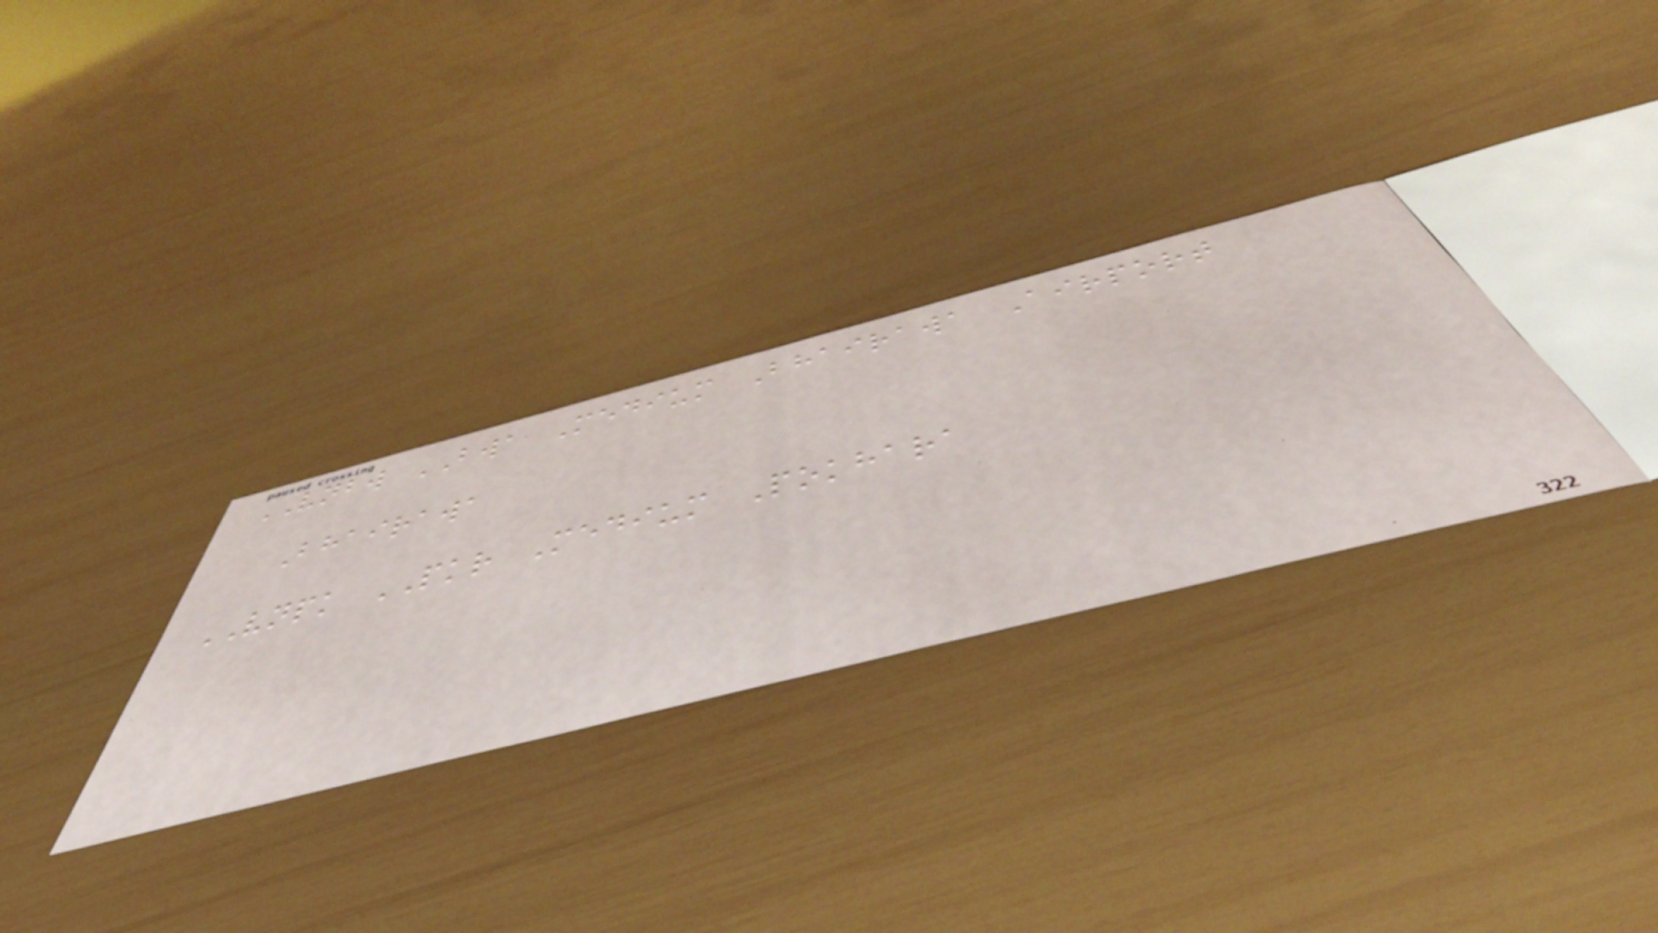VNBW BWA Medium Bhairawa Airport
Bhairawa
VNPK PKR Medium Pokhara
